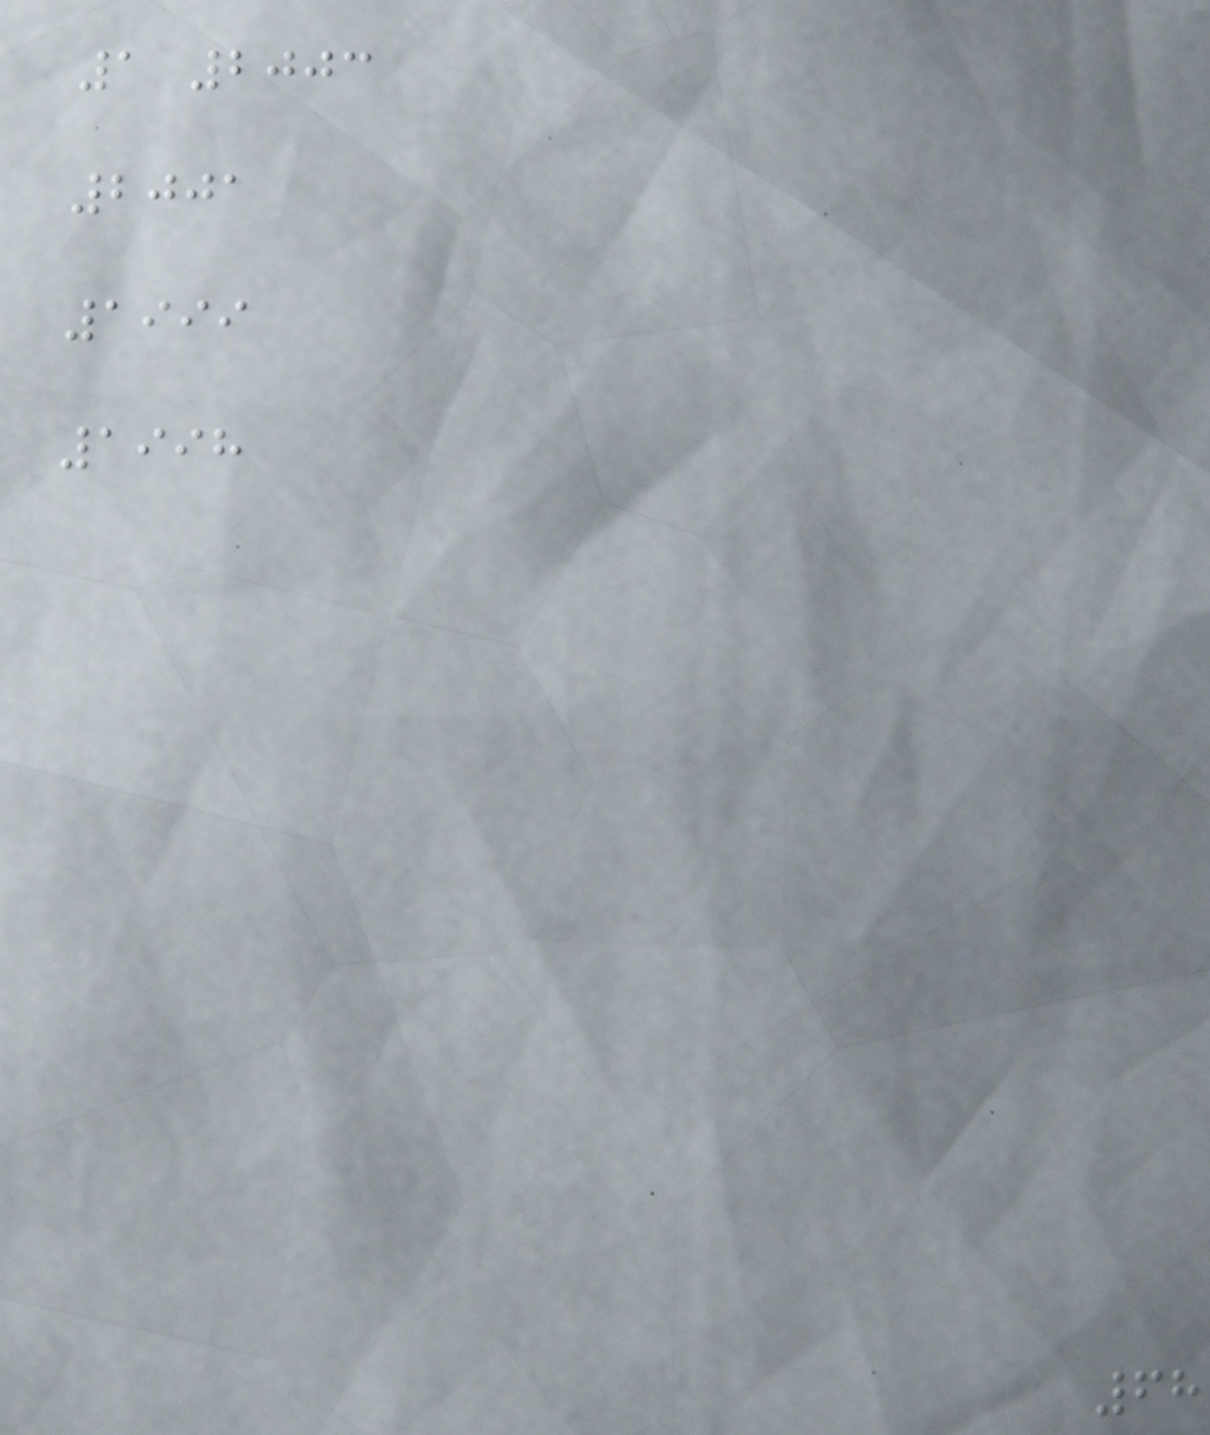1 2003
2001
1999
1998
68
